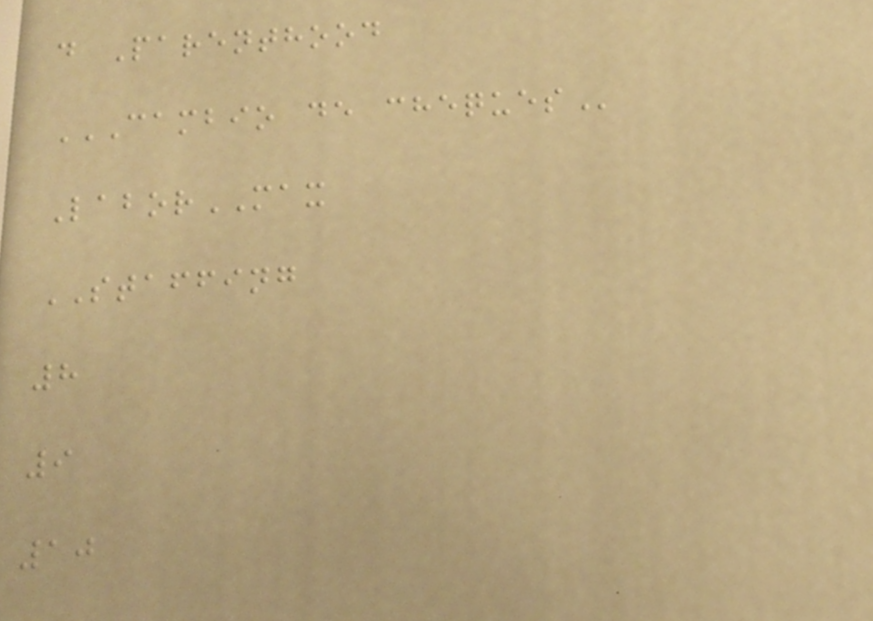d Parenthood
CAMBIO DE CHEQUES
LaborMAX
STAFFING
8
9
10
